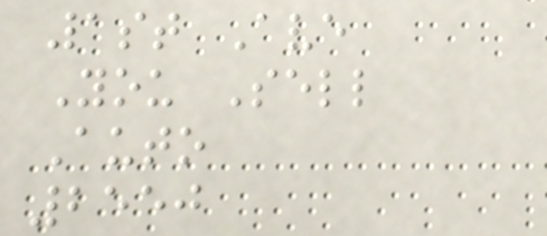1st Ave
You Sell
Auto
2550
